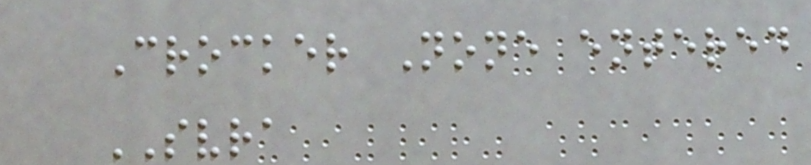Crocker None entered
SVRA
